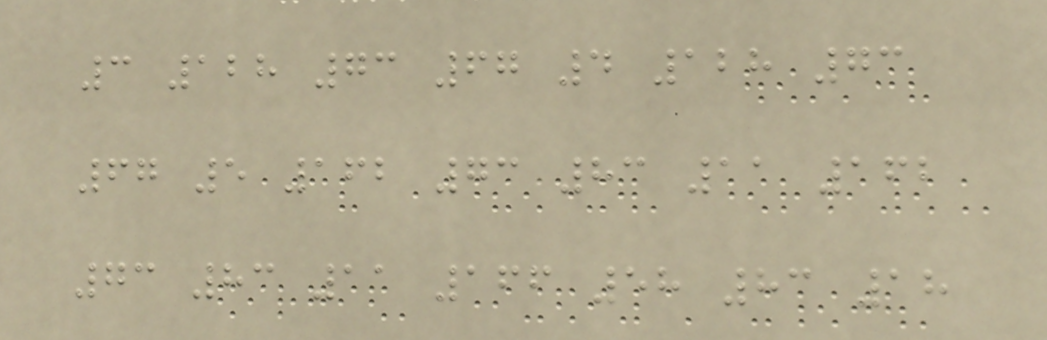3 128 73 67 4 128 73
67 5 162 73 83 11 162
73 83 11 166 58 83 18
